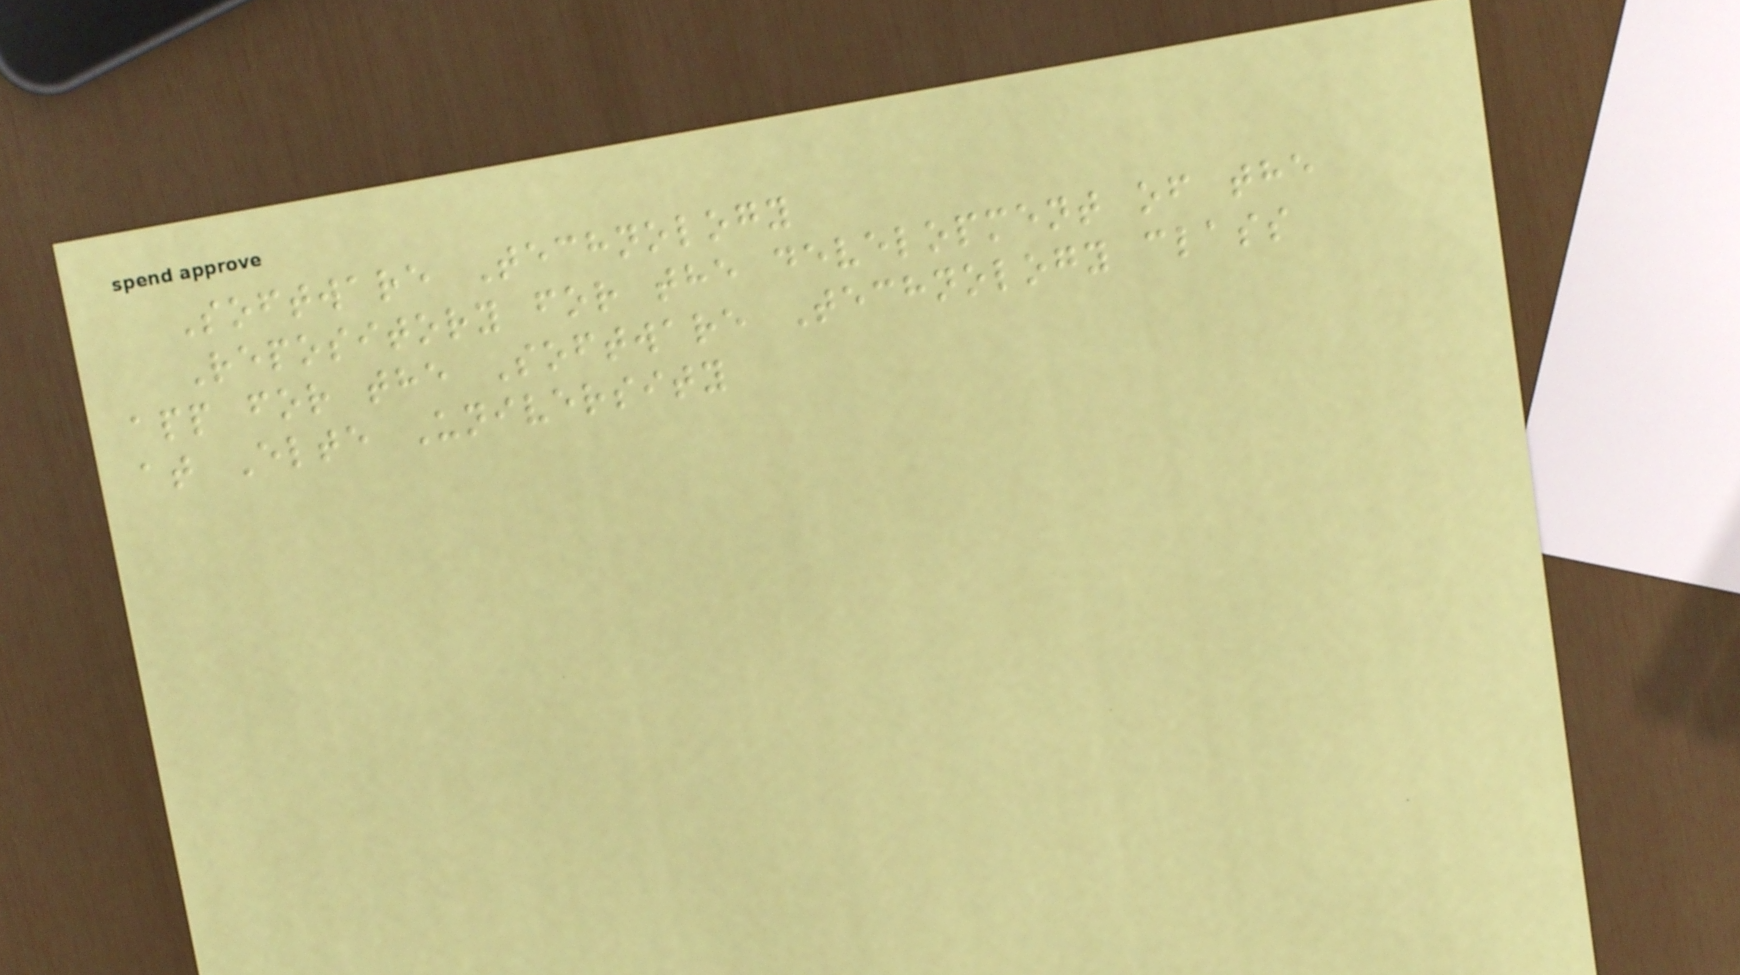Software Technology
Repository for the development of the
app for the Software Technology class
at Elte University
